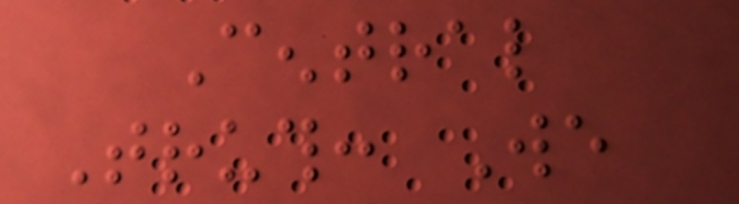Central
Truth: We
